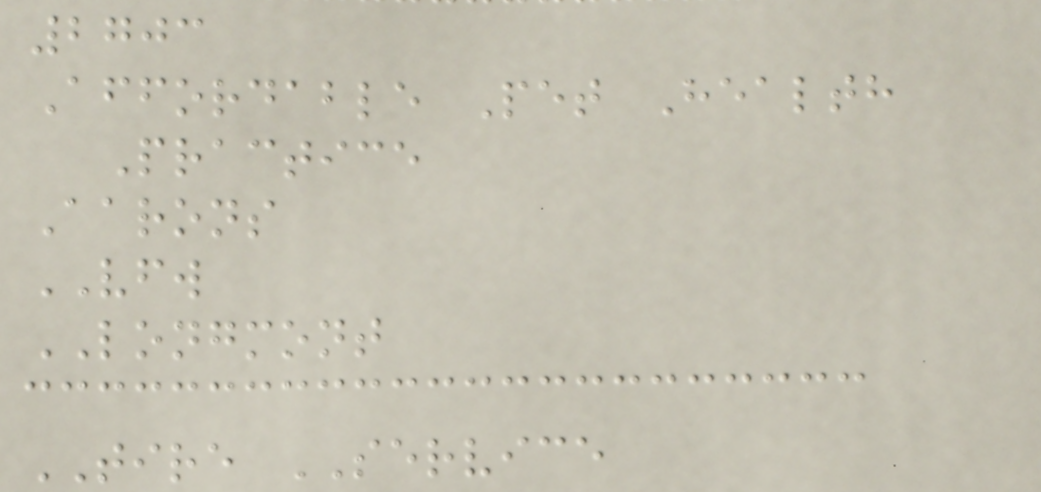2703
Affordable Pet Health
Practice
Aarons
VFW
LONGMONT
TIRE SERVICE
